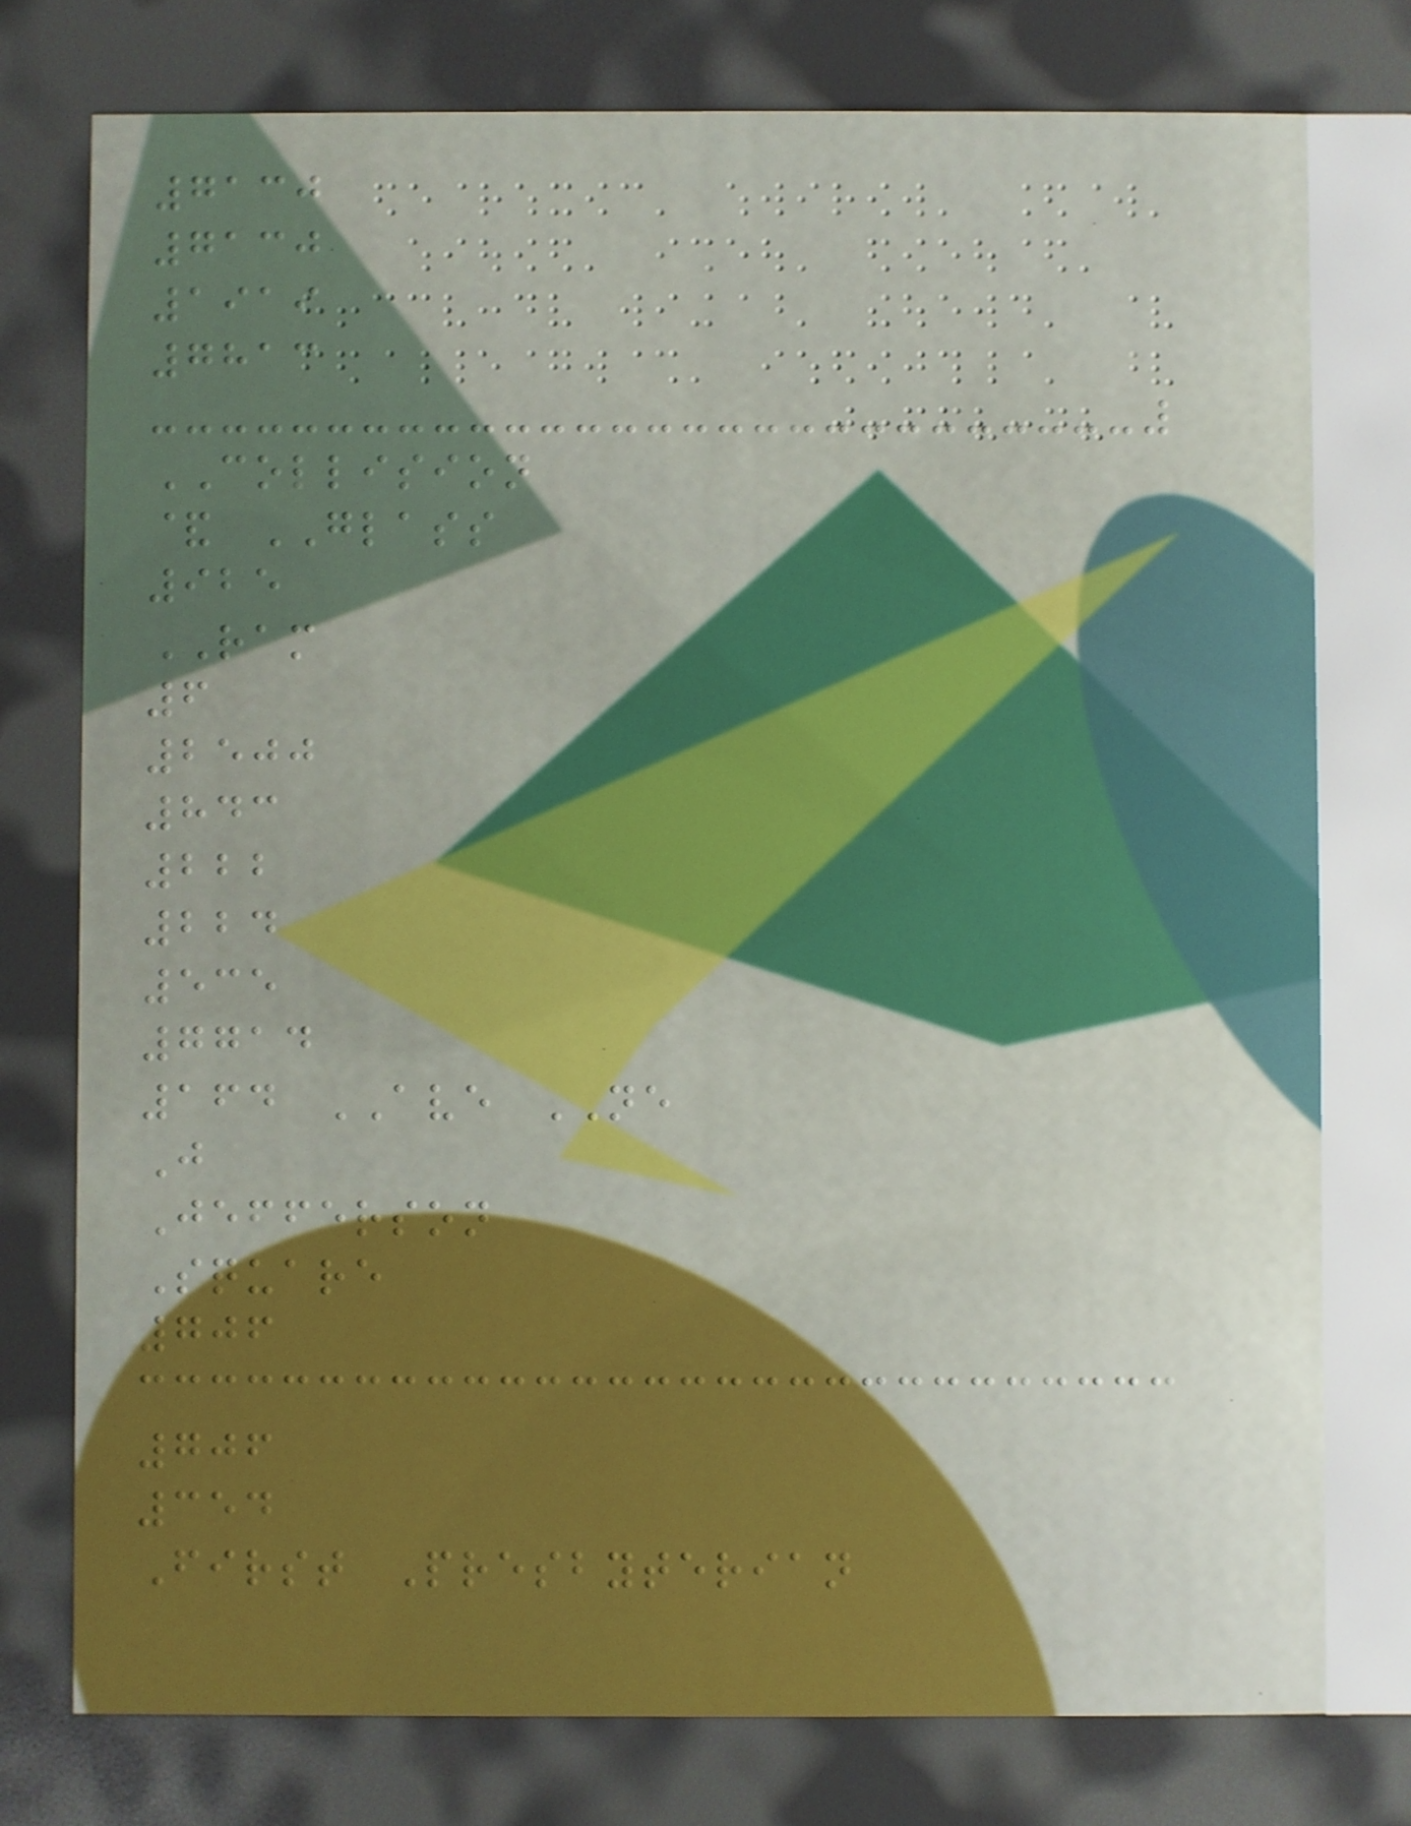7130
7130
1919
7813
COLLISION
& GLASS
925
RAM
6
2500
843
222
224
535
7714
164 AVE NE
J
Jefferson
Square
706
706
354
First Presbyterian
